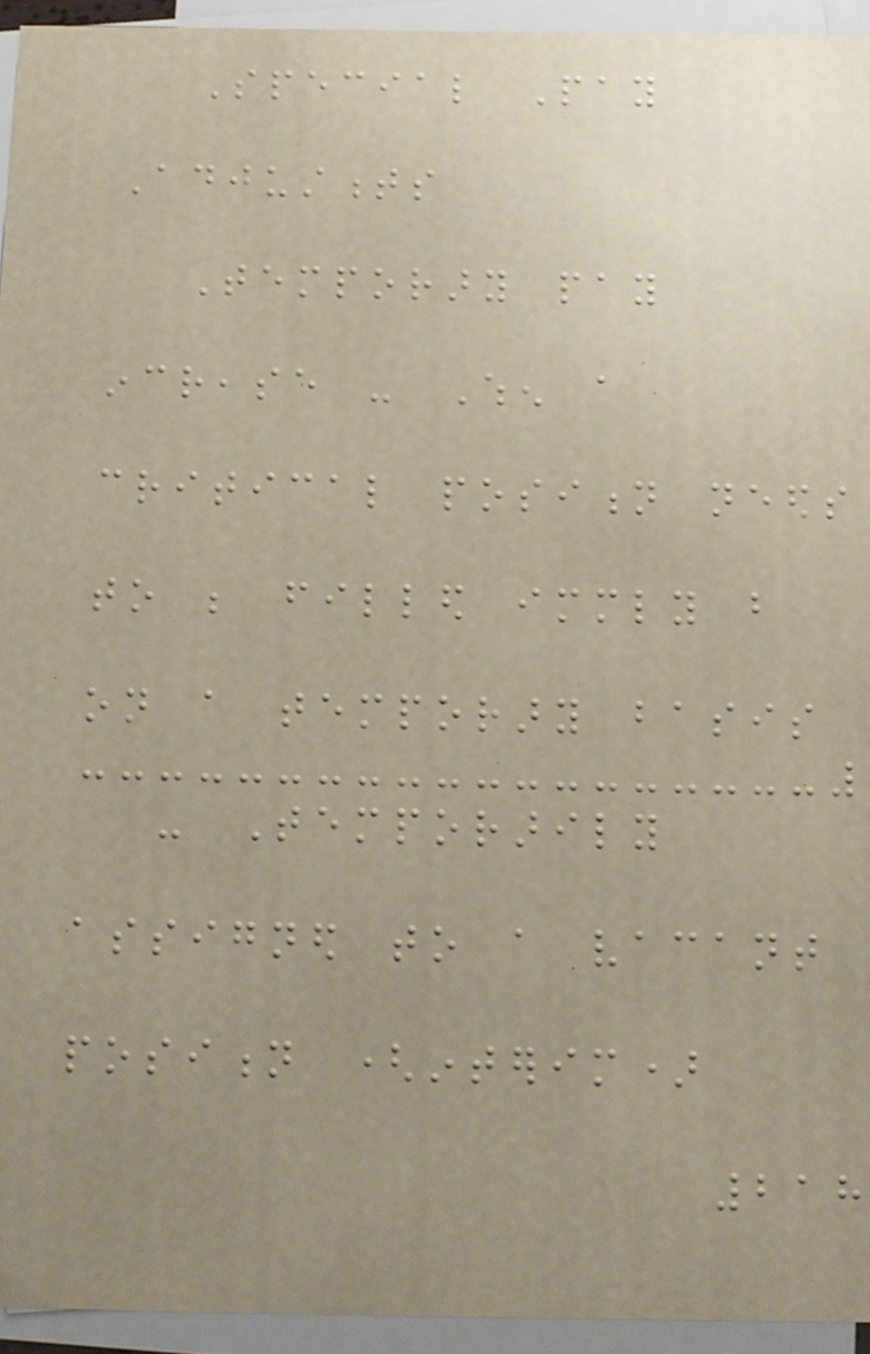Special Pay
Adjustments
Temporary pay
increase - When a
critical position needs
to be filled immediately but
on a temporary basis
- Temporarily
assigned to a vacant
position (interim)
218
